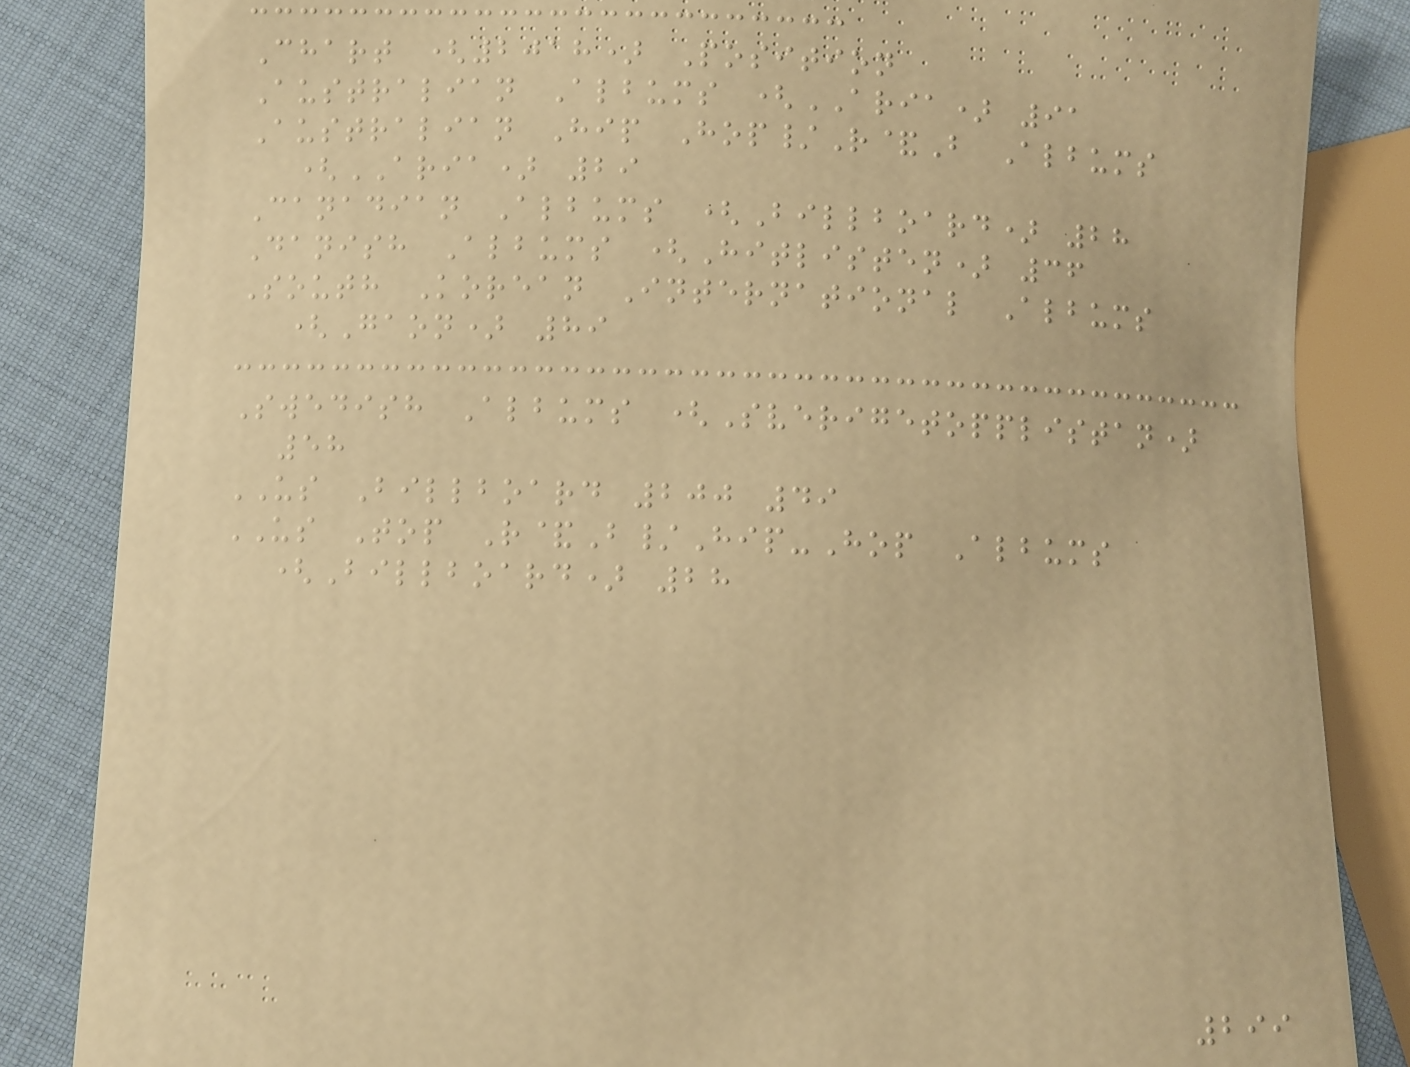Chart (2018) Position
Australian Albums (ARIA) 91
Australian Hip Hop/R&B Albums
(ARIA) 29
Canadian Albums (Billboard) 28
Danish Albums (Hitlisten) 36
South Korean International Albums
(Gaon) 89
Swedish Albums (Sverigetopplistan)
58
US Billboard 200 49
US Top R&B/Hip-Hop Albums
(Billboard) 28
299
